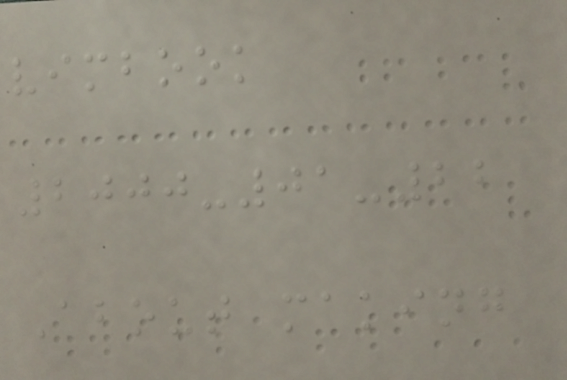vimbook
2000-01-22
About making
